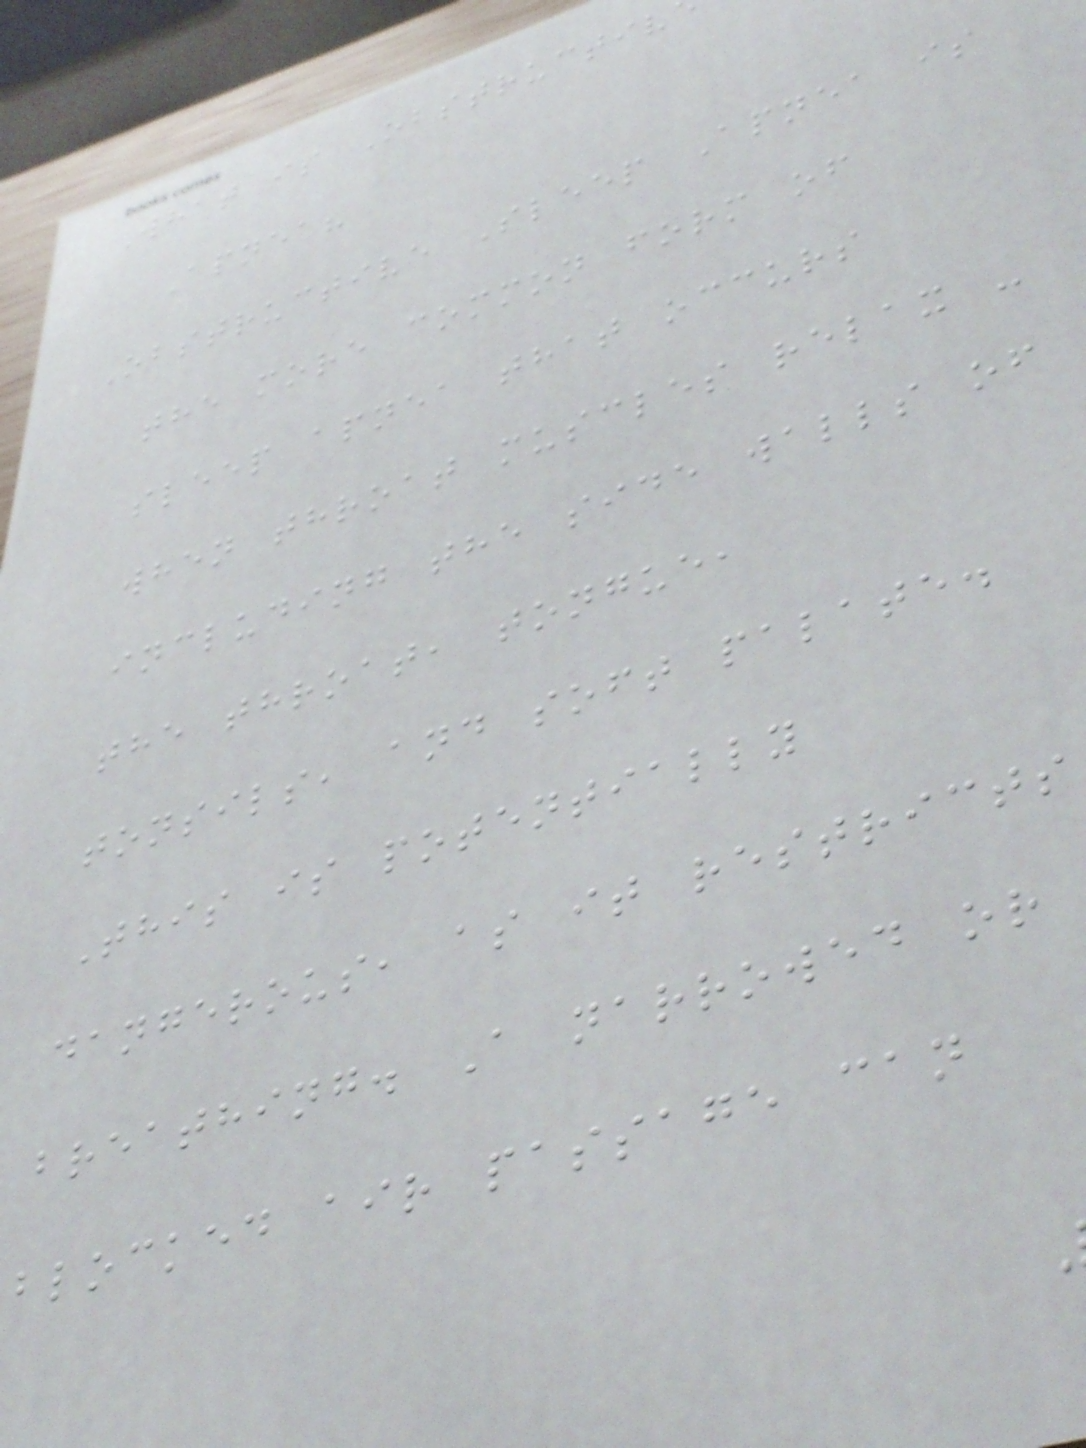What is Obstructiv
Apnea?
Obstructive Sleep Apnea is
the more common form of
sleep apnea that occurs
when throat muscles relax -
including the side walls of
the throat, tongue,
tonsils, and soft palate.
This is potentially
dangerous, as it restricts
breathing. A narrowed or
blocked air passage can
